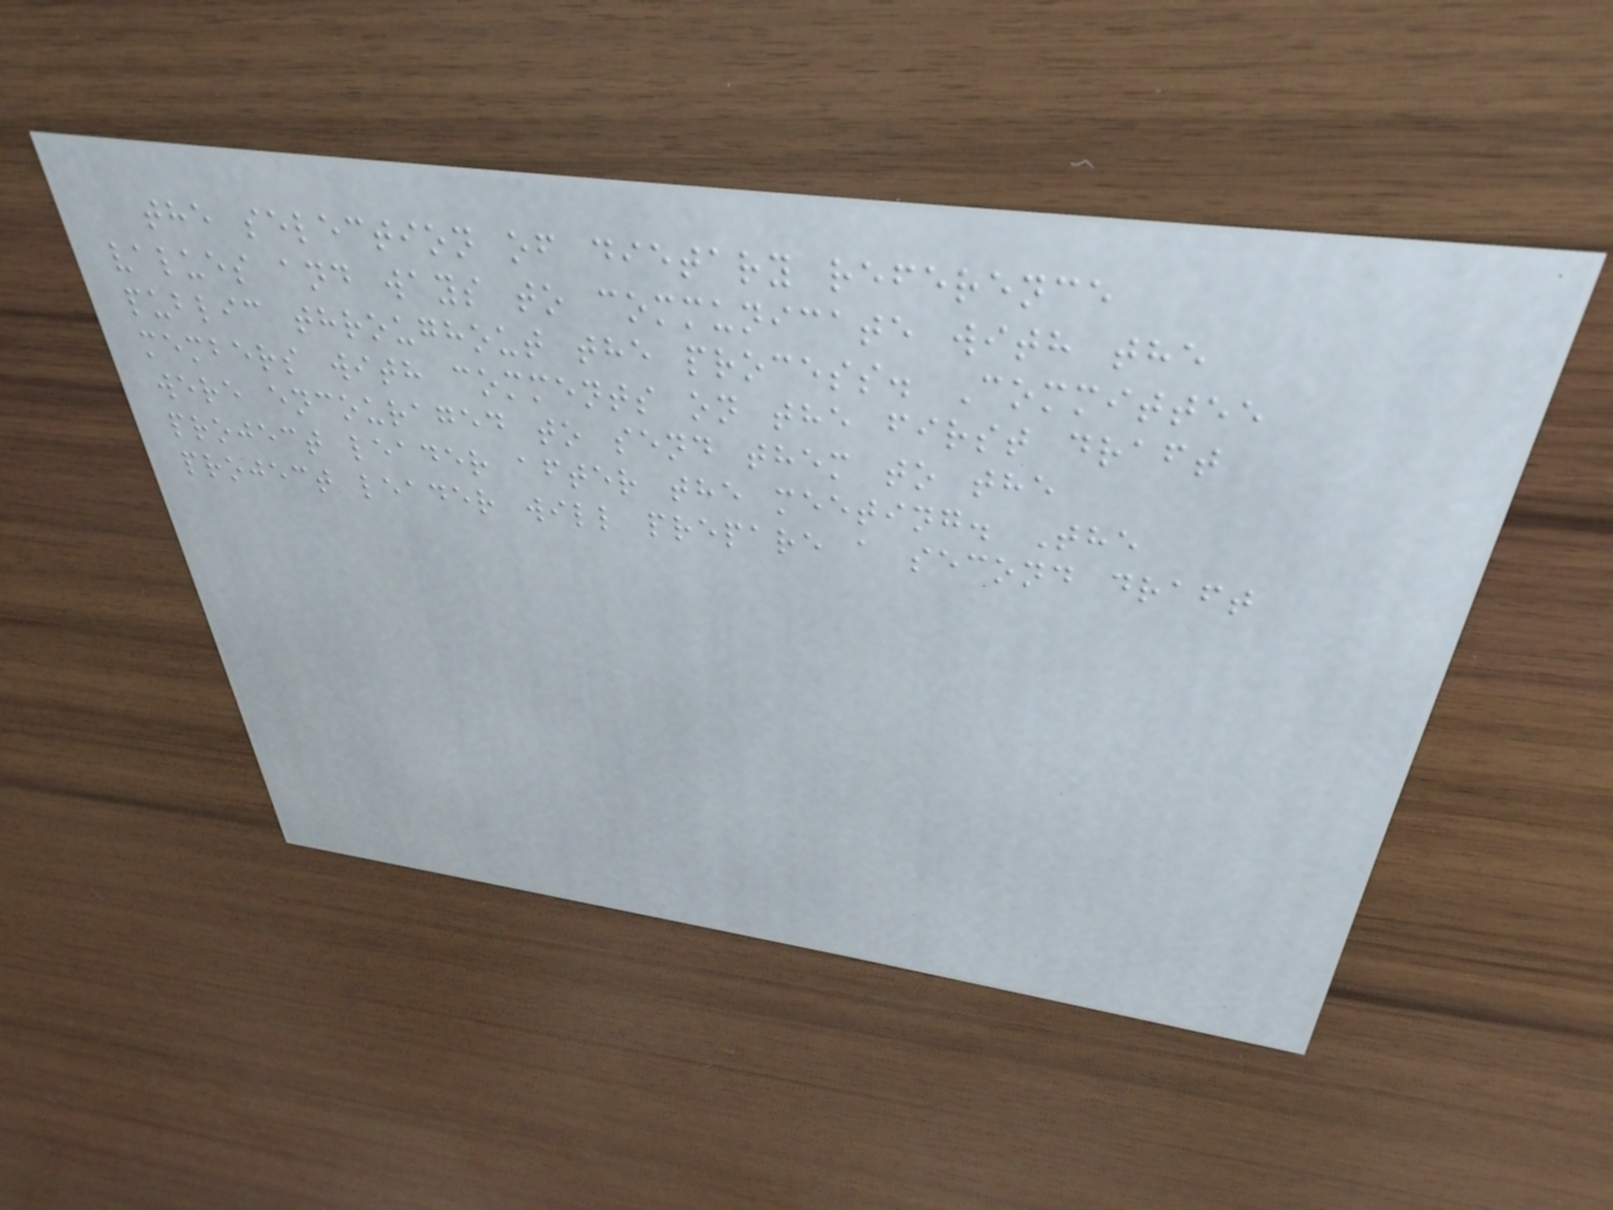the selection of dietary reference
values and ways to communicate with the
public throughout the process. Committee
members with comments on the first draft
were encouraged to send them to the
project leader after the meeting. The
project leader will prepare a second draft
